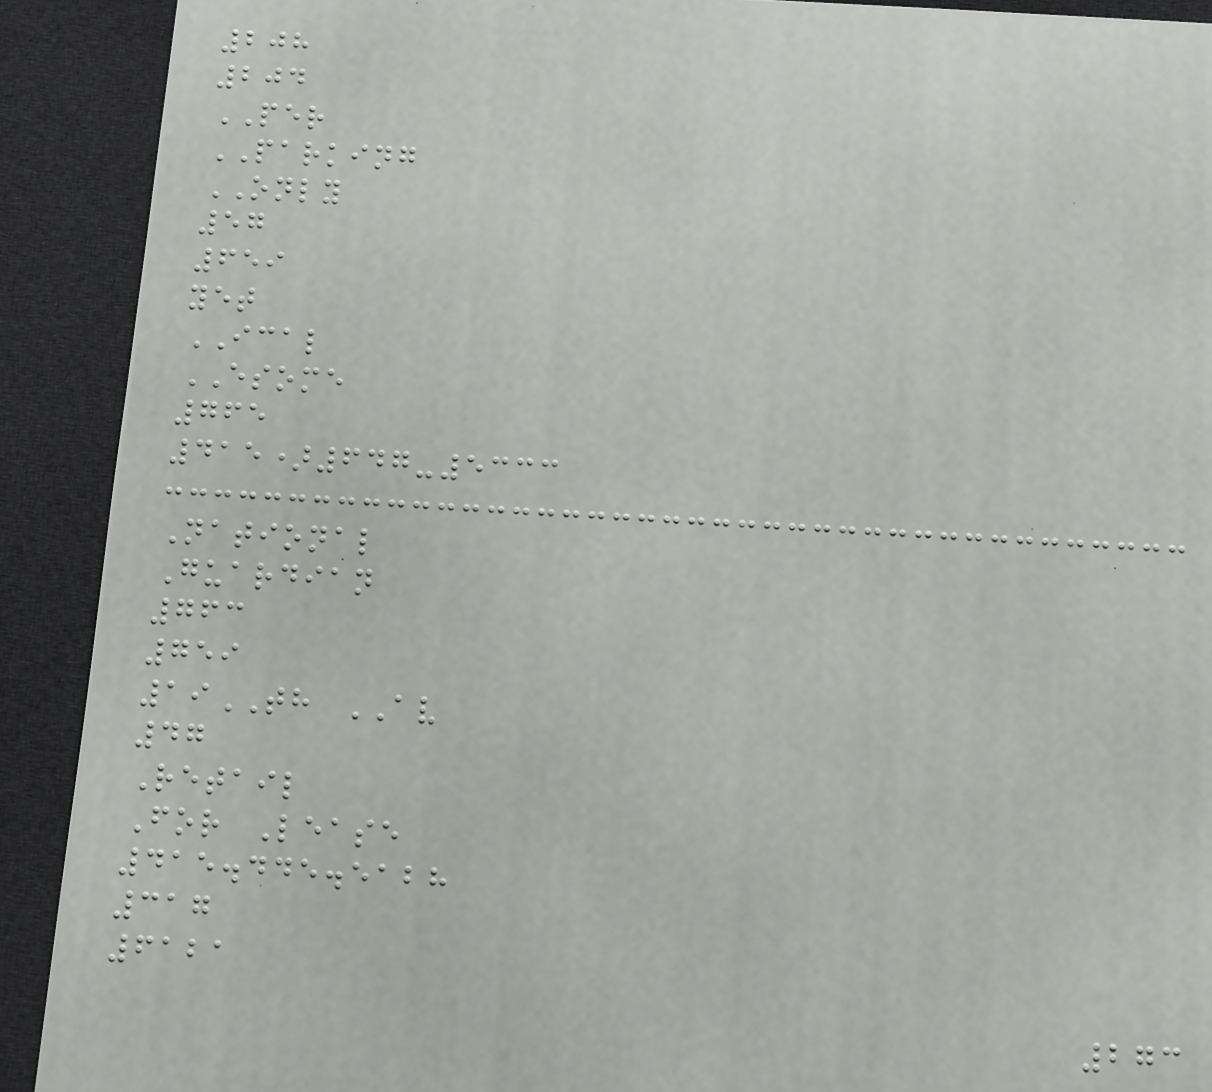208
204
PER
PARKING
ONLY
57
659
yet
ICAL
ESOME
765
415)647-5333
National
Guardian
763
759
19TH AV
47
Retail
For Lease
415.445.5128
317
6121
273
